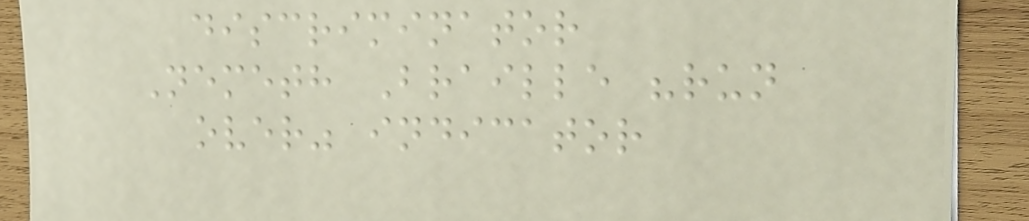discriminator
Nemeth Braille "run
over" indicator
